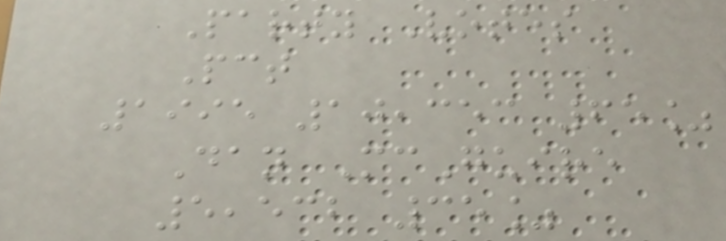Party Votes
Pct
1995 10,353 65%
Dan McGuire
5,532 35%
